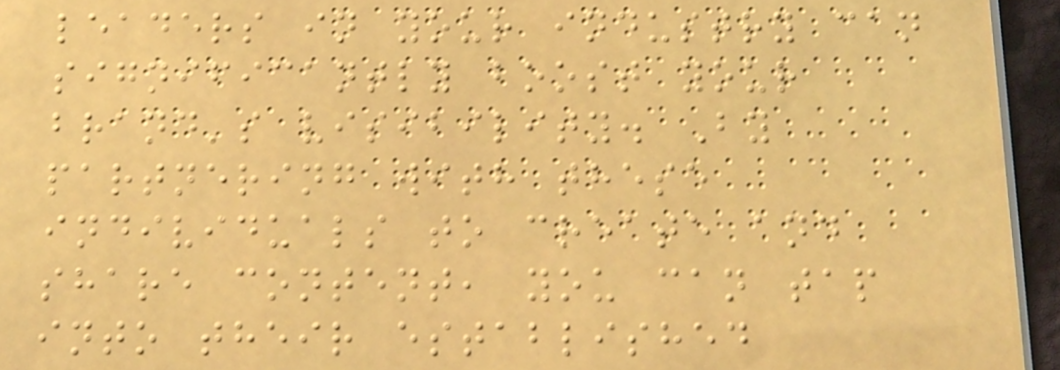leaders in your industry can
significantly boost your
brand's visibility. By
partnering with these
individuals to create and
share content, you can tap
into their established
